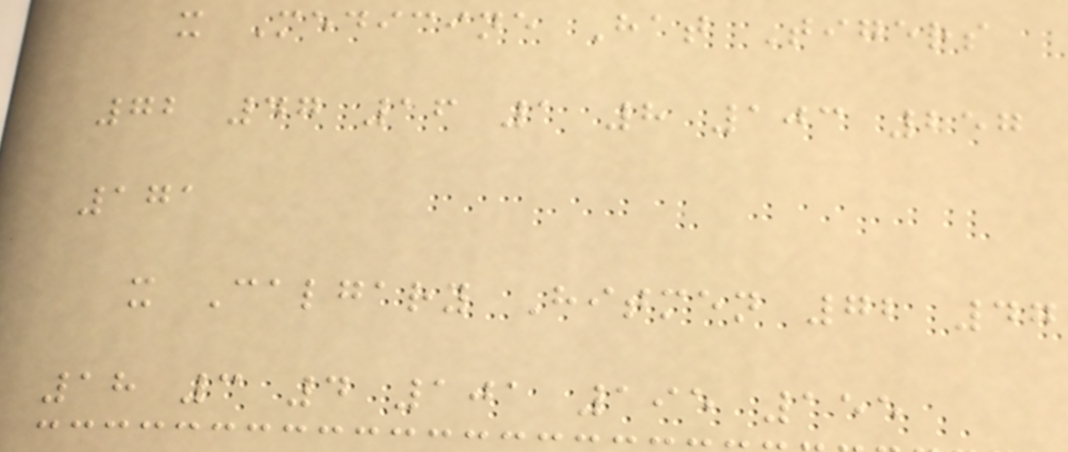x Medicine Hat Tigers
72 47 16 1 8 103 257
171
x Calgary Hitmen 72 47
18 3 4 101 195 155
